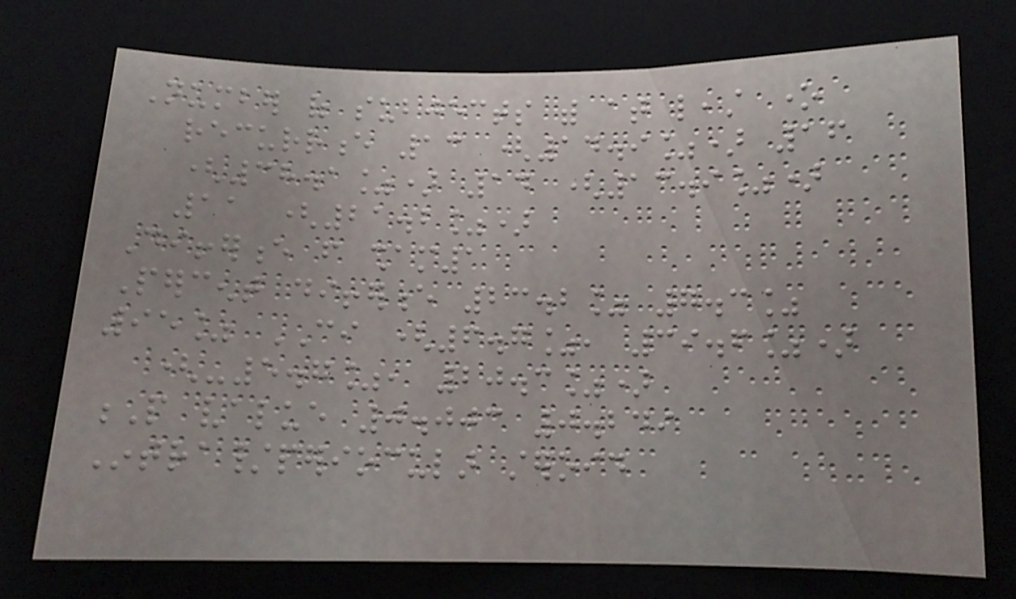Number of subjects with at least one
recurrence 13 (14.9%) 16
(38.1%) 14 (13.9%)
11 (21.2%)
Difference from sham1
Percent difference 23.2% 7.3%
95% CI (6.7%, 39.6%)
(-5.7%, 20.3%)
P value 0.003 0.249
Intra/periocular steroid
